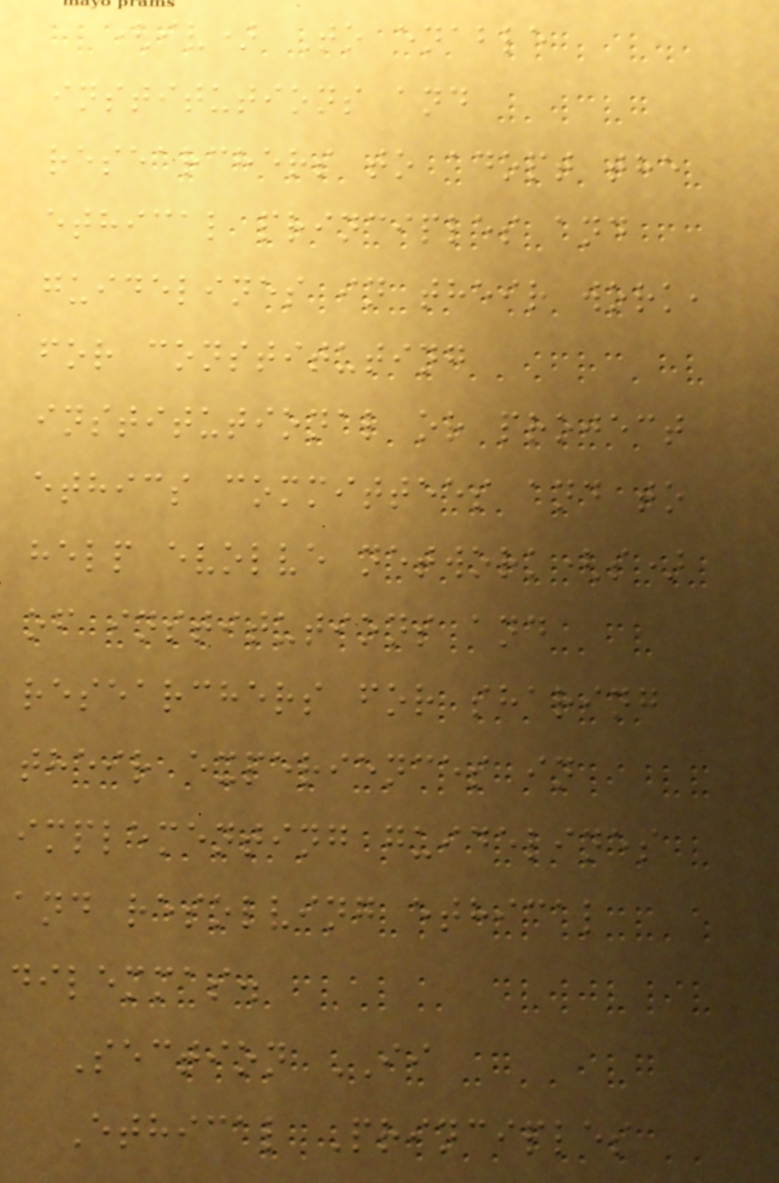(iv) To enable
institutions and
researchers to adopt the
ethical principles and
guidelines in their work,
for constituting
institutional or project
ethics committees and to
help evolve network(s)
of institutions and
researchers for sharing
their experiences in
implementing guidelines
and resolving ethical
dilemmas.
Section II
Ethical Principles
